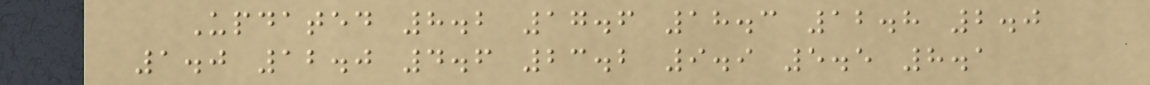Updated 8.2 17.6 18.3 12.8 2.0
1.0 12.0 4.6 23.2 9.9 5.5 8.1
